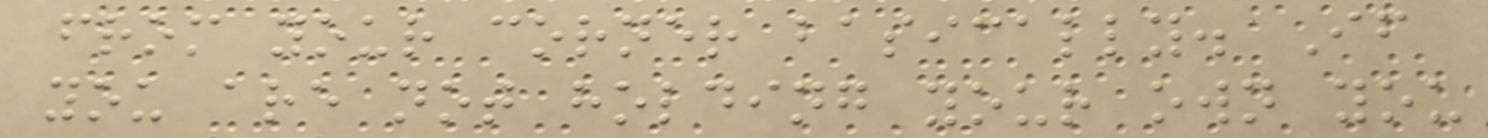from your corner basically. If
you are not holding your own you
